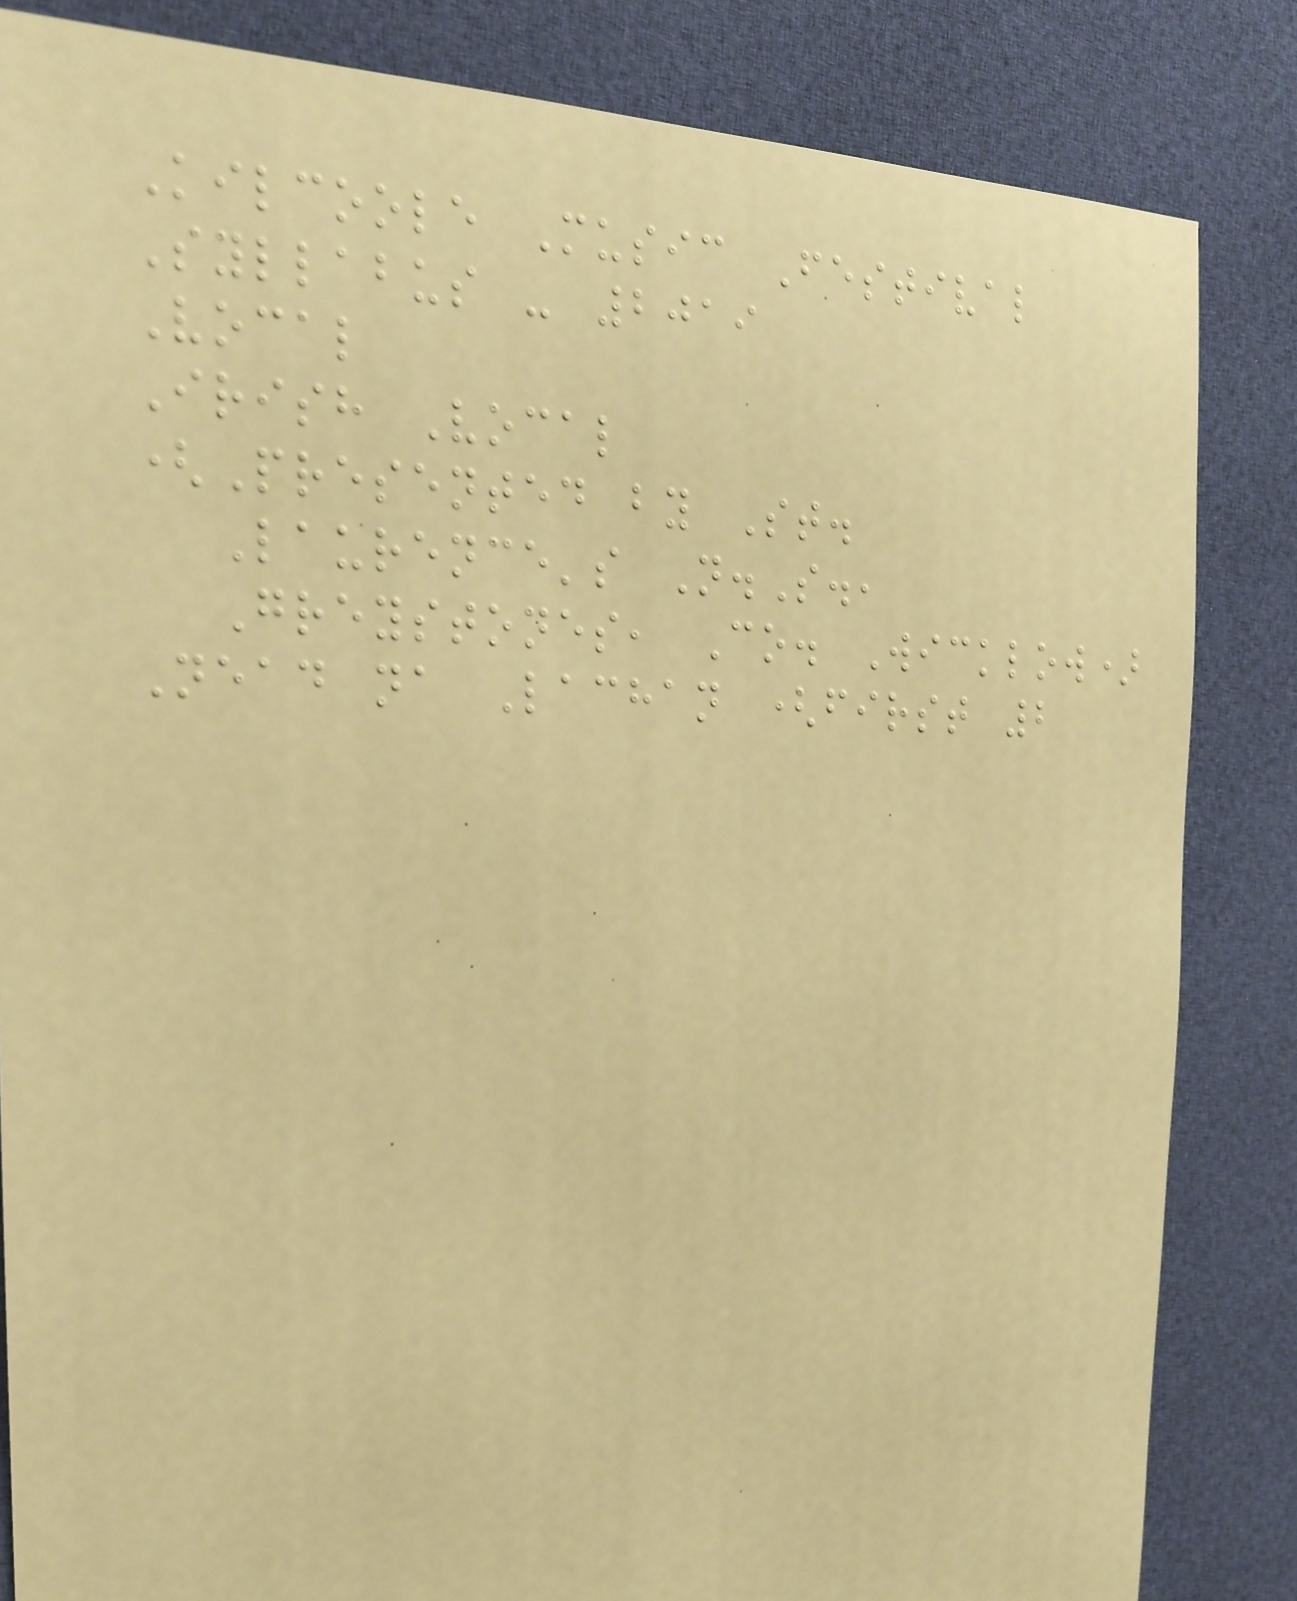Kilcoole Music Festival
Syllabus - 2019
Vocal
Irish Vocal
(Presented by St.
Laurence's N.S.,
Greystones, Co. Wicklow)
Nead na Lachan (first 2
